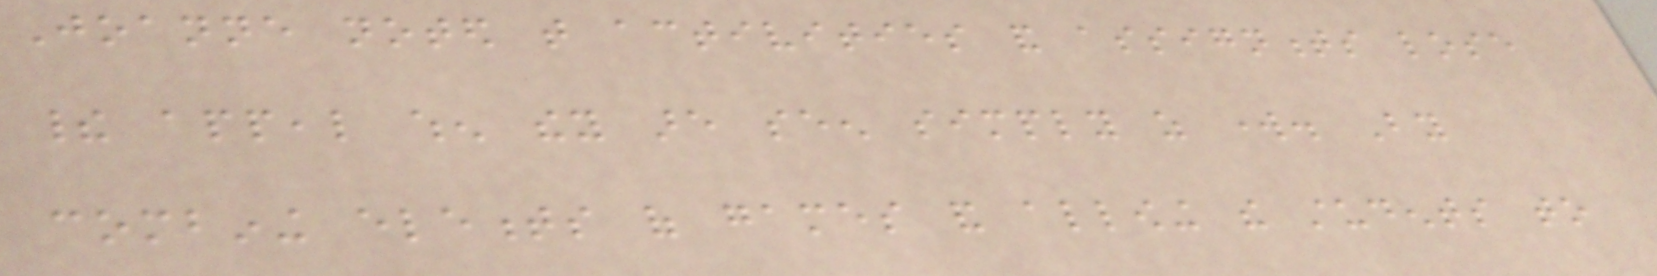Joanne noted that activities and assignments lose
their appeal when they are seen simply as work. By
combining elements of games and allowing the students to
